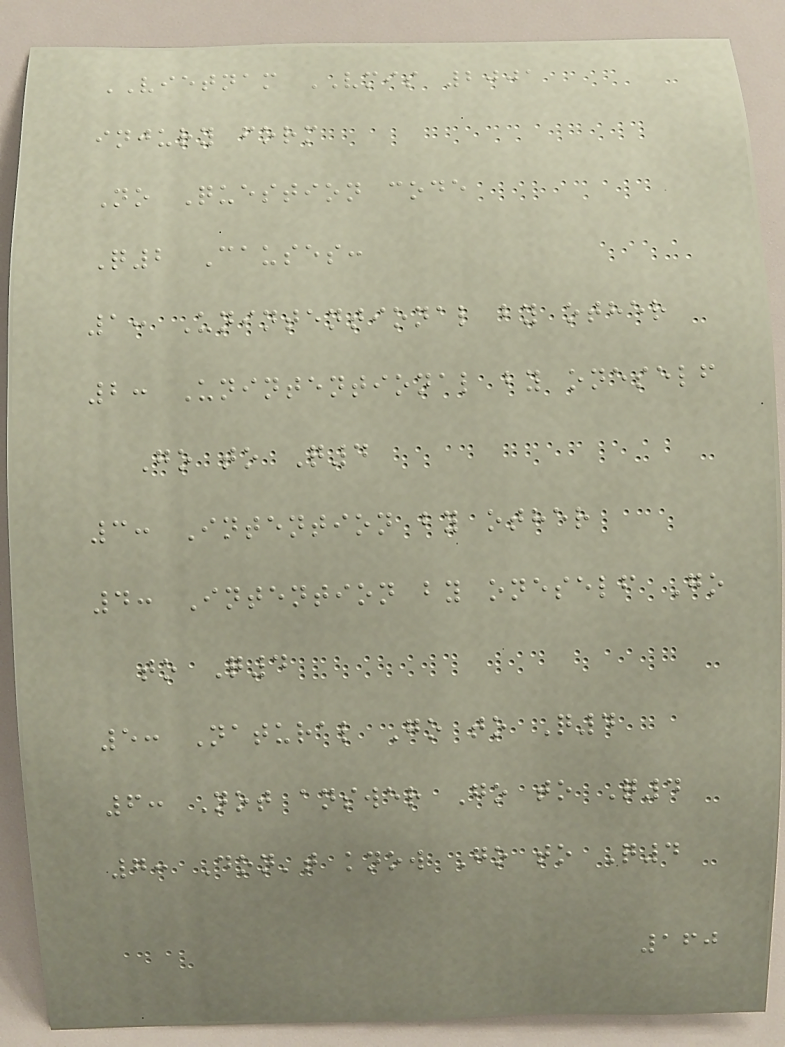VIETNAM VMIS 2001
injury form
No Question code
Q2 Causes:
1: Unintentional by other
2: Unintentional by oneself
Go to Q4
3: Intention by other
4: Intention by oneself Go
to Q4
5: Natural Go to Q4
6: Not answer Go to Q4
7: Don't know Go to Q4
160
